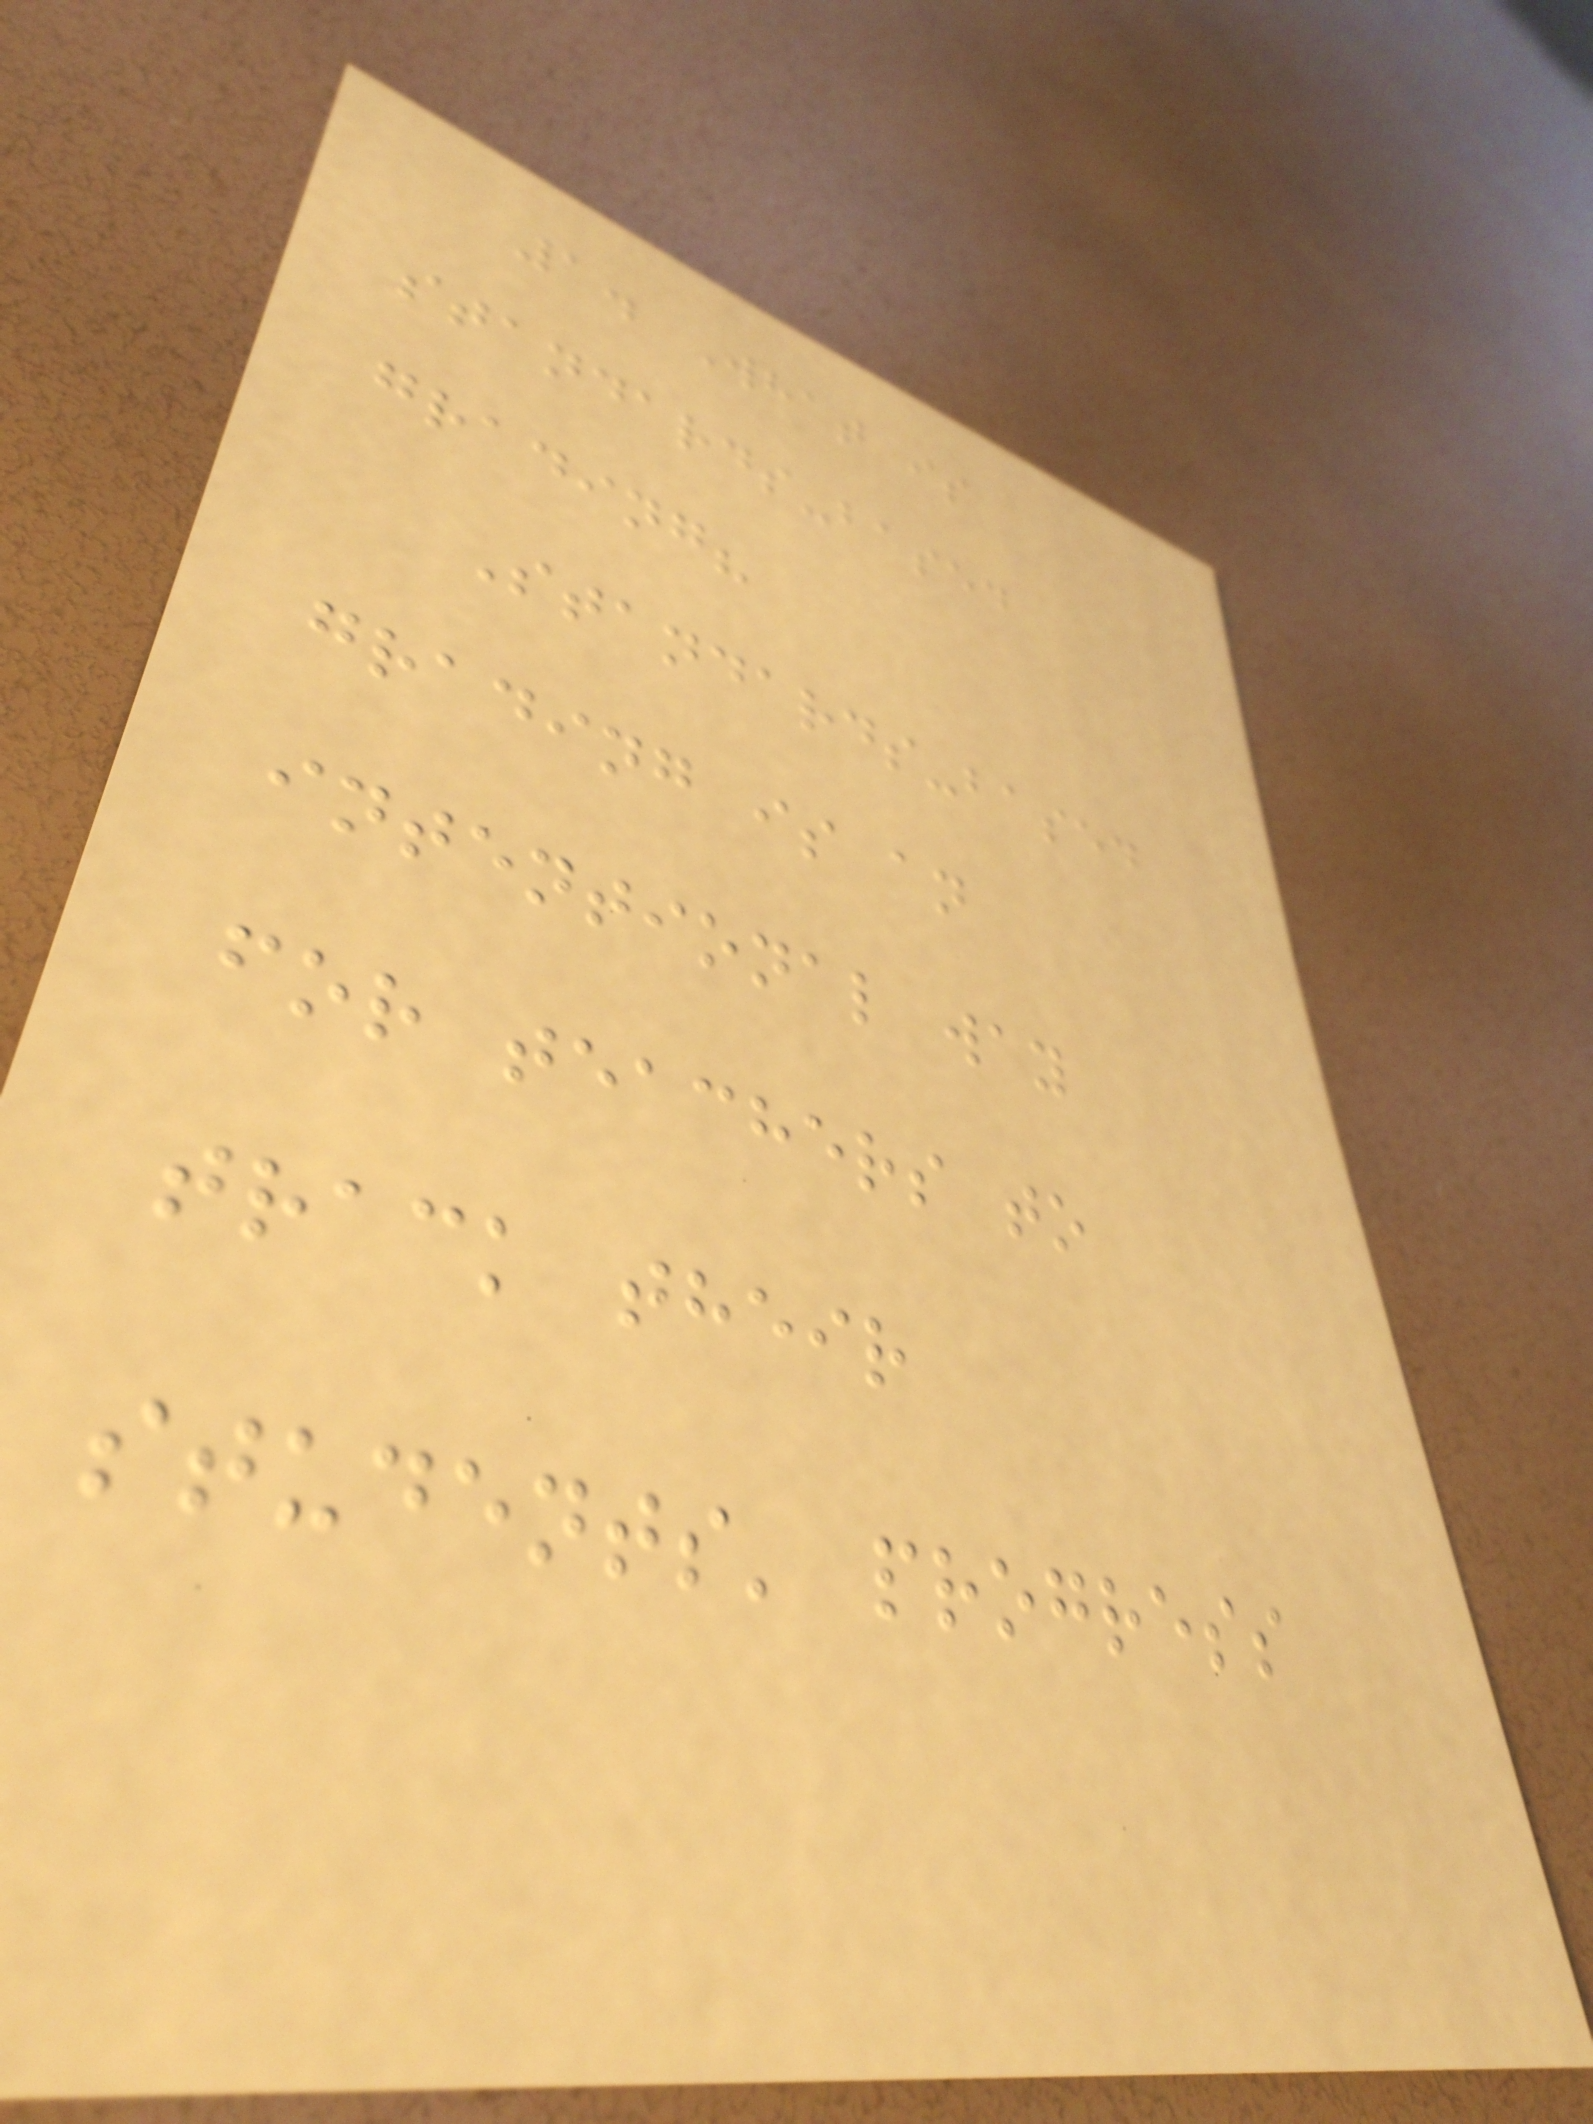1. What is
standards-based
grading?
Standards-based
grading is an
intentional way
for teachers to
track their
students' progress
